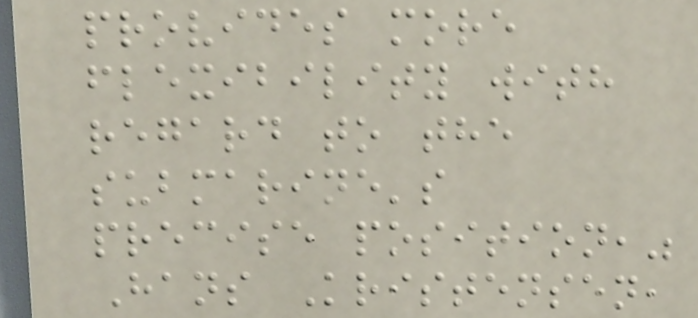provides more
flexibility with
regard to the
submarine's
precise position,"
Hans Kristensen,
